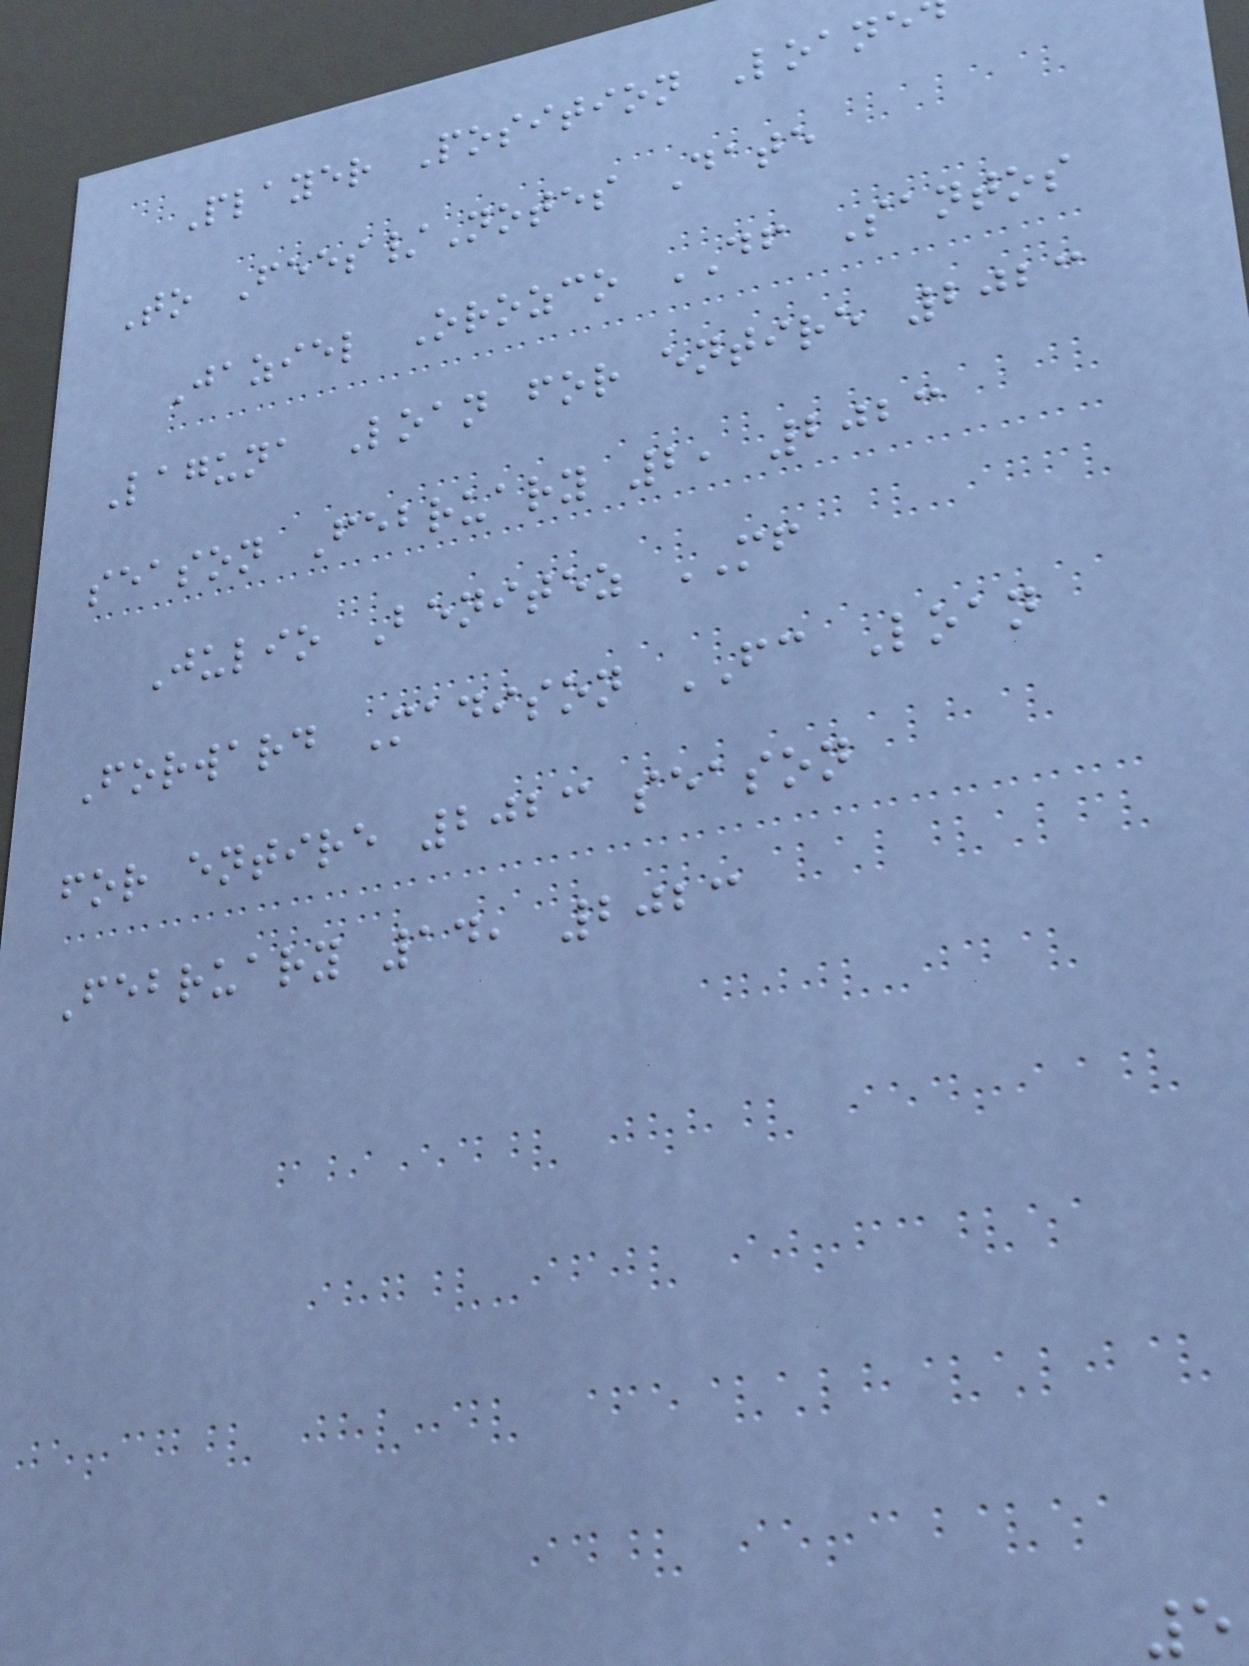Player Position Loane
To Fees/Notes Date
Jaziel Orozco DF Santos
Laguna Loan for entire 2023
season February 2, 2023
Julio Benitez MF
Forward Madison FC Loan
for entire 2023 season
February 14, 2023
5
